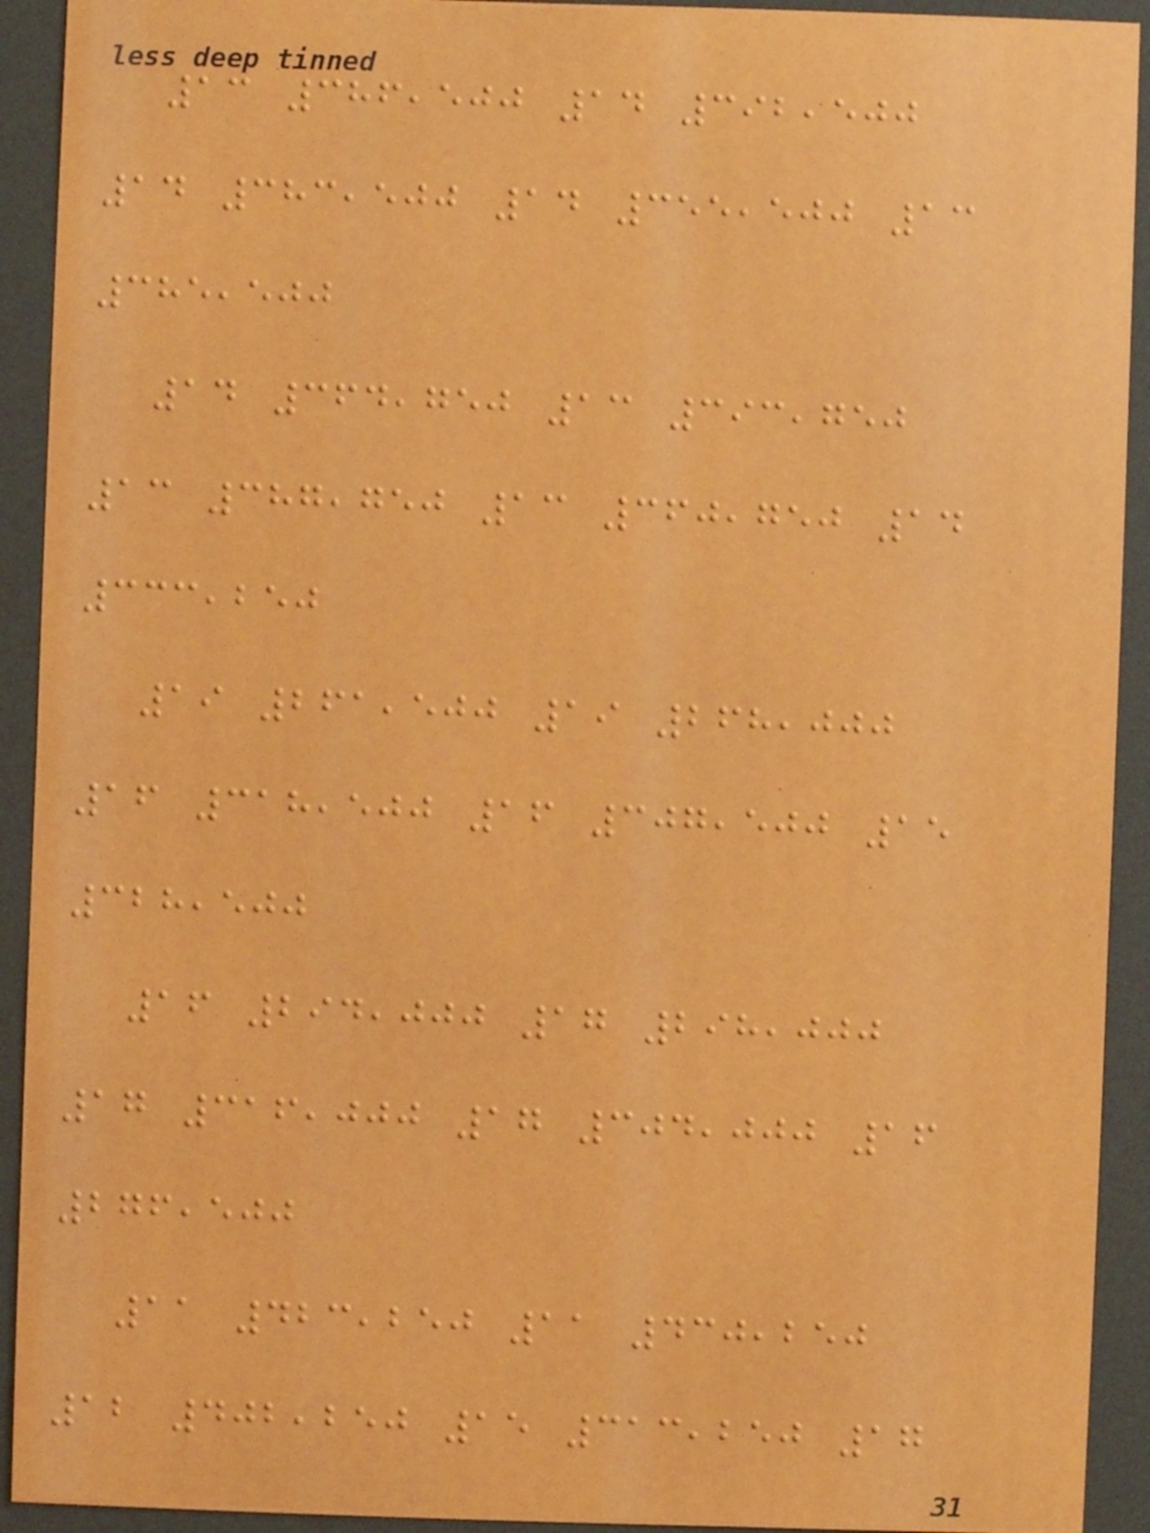13 386,500 14 392,500
14 383,500 14 355,500 13
385,500
14 364,750 13 393,750
13 387,750 13 360,750 14
333,250
19 261,500 19 268,000
16 318,500 16 307,500 15
328,500
16 294,000 17 298,000
17 316,000 17 304,000 16
276,500
11 423,250 11 430,250
12 402,250 15 313,250 17
